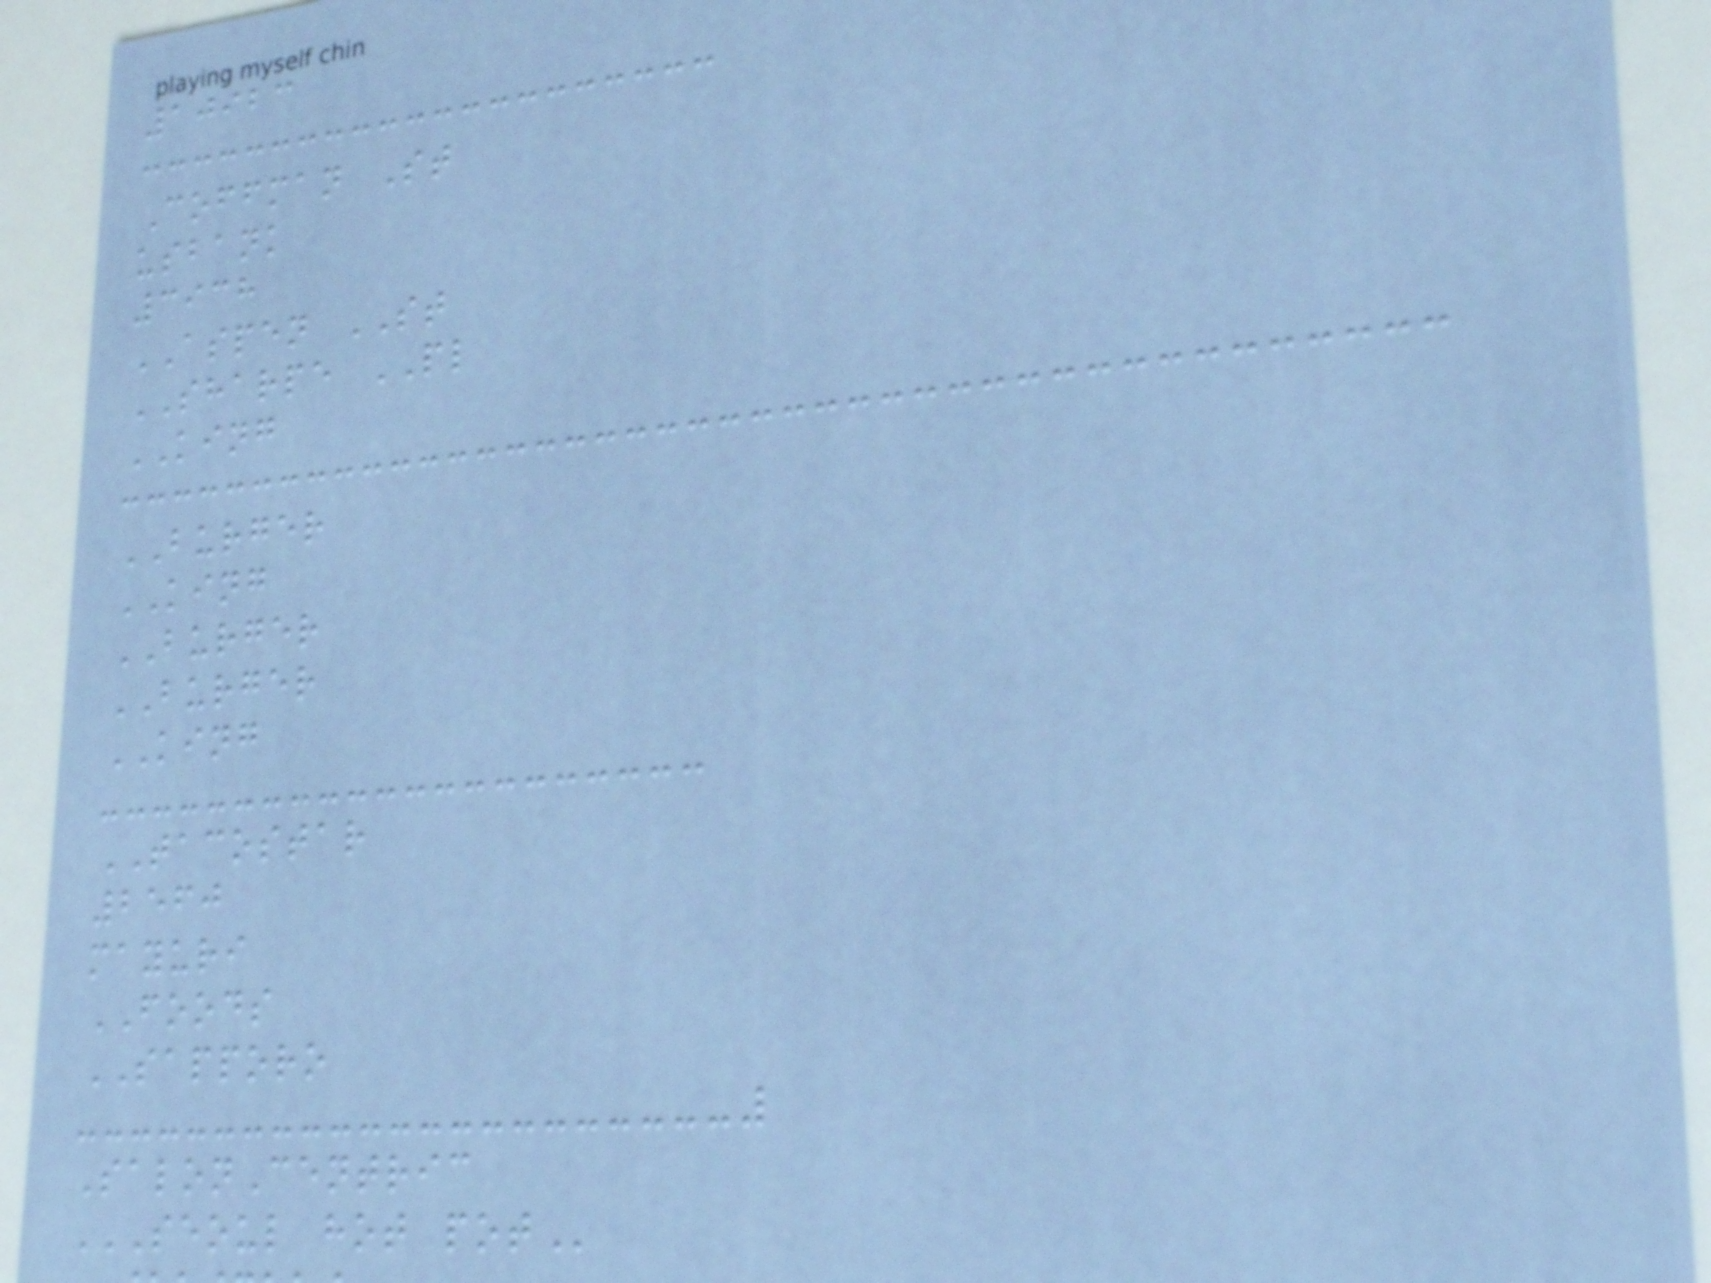10923
Coffman St
usbank
3938
ASPEN ST
SHARPE PL
KING
BURGER
KING
BURGER
BURGER
KING
TACOSTAR
2560
mayuri
FOODS
SAPPORO
SalonCentric
SEOUL HOT POT
